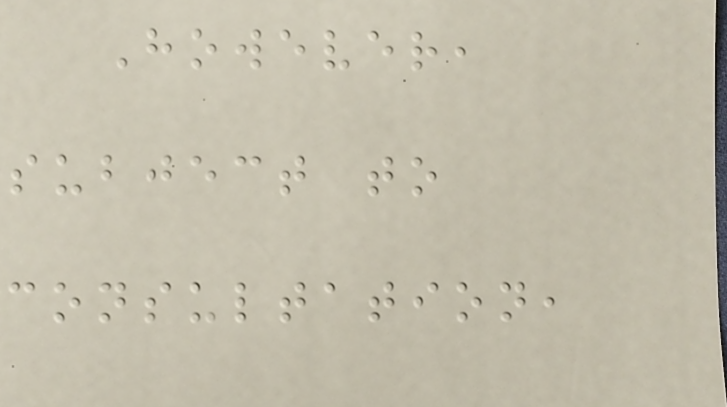However,
subject to
consultation,
